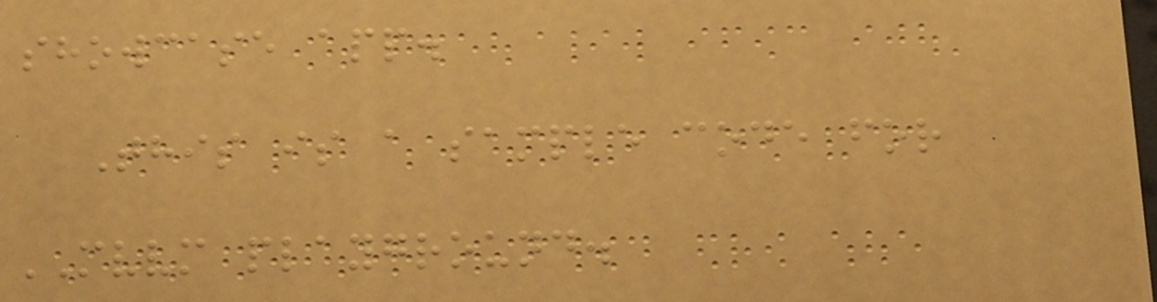showcase app.
This is a sample code for
MVVM playground.
